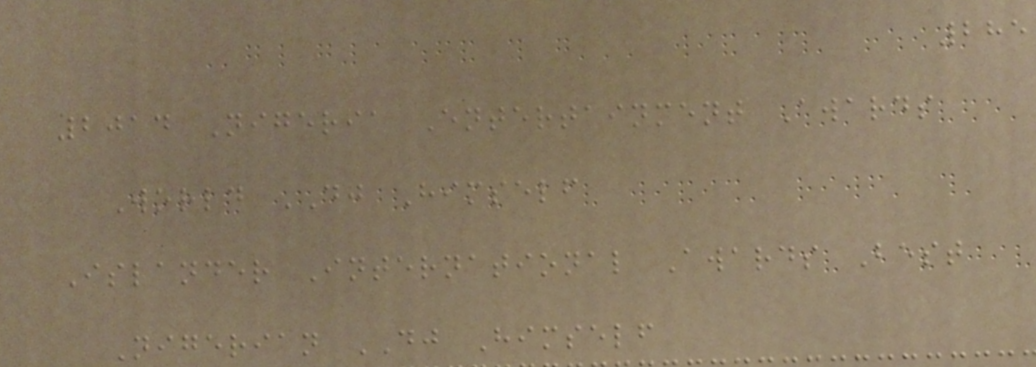285
2014 Nigeria Entertainment Awards
World DJ Himself
Islander International Awards Best
Nigerian DJ Himself
